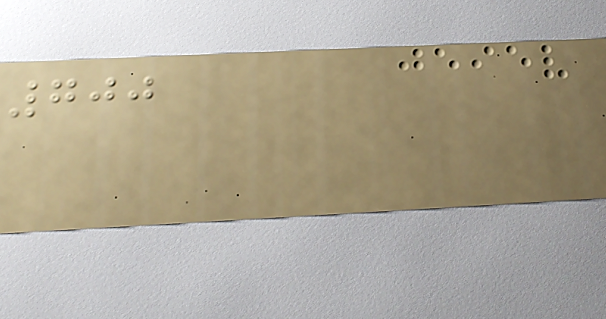700
